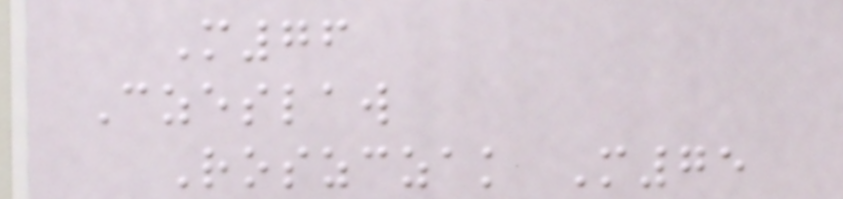M76
Czeslaw
Roszczak M75
